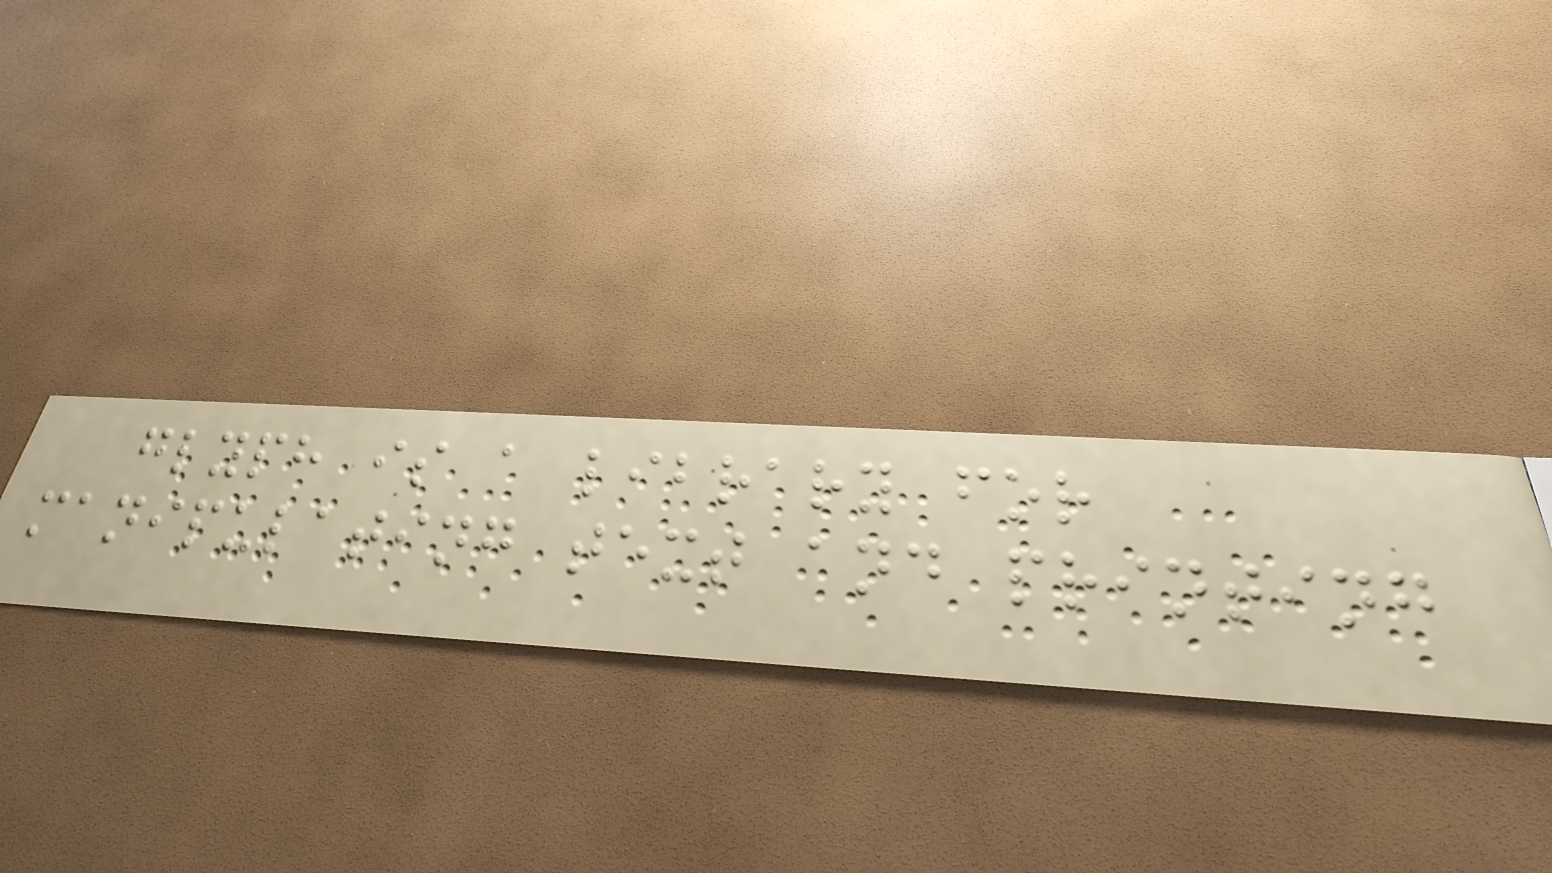glyph is a library for
manipulating text and printing
